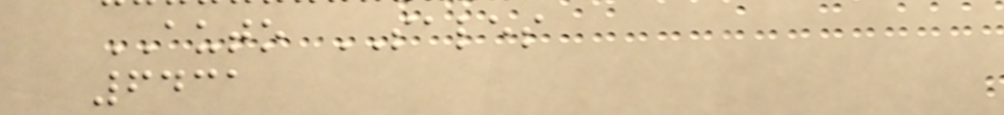AUTO SALES
6431
